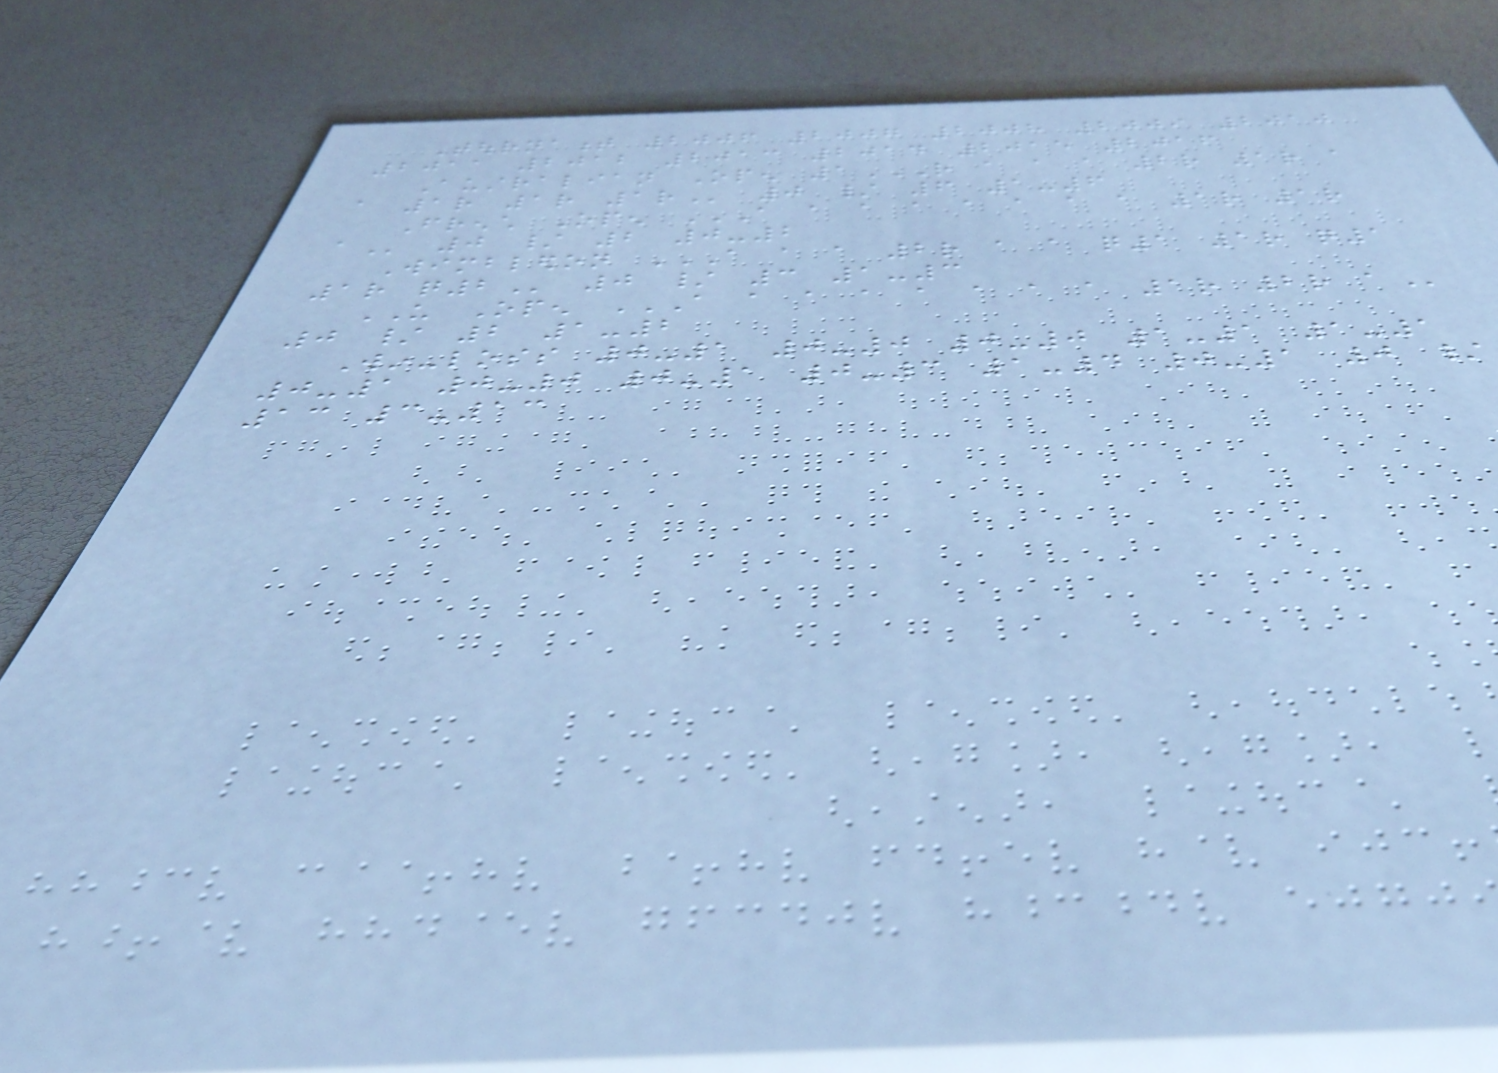Tournament 2006 2007 2008 2009 2010
2011 2012 2013 2014 2015 2016
Australian Open 1R A A A 2R 1R A
A 1R 1R 1R 0 / 6 1-6
French Open A A A A A A A A 1R 1R
A 0 / 2 0-2
Wimbledon A A A 2R A A Q1 1R Q1
1R Q2 0 / 3 1-3
US Open A A A A A A A A 1R 2R A
0 / 2 1-2
Win-loss 0-1 0-0 0-0 1-1 1-1
0-1 0-0 0-1 0-3 1-4 0-1 0 /
13 3-13
